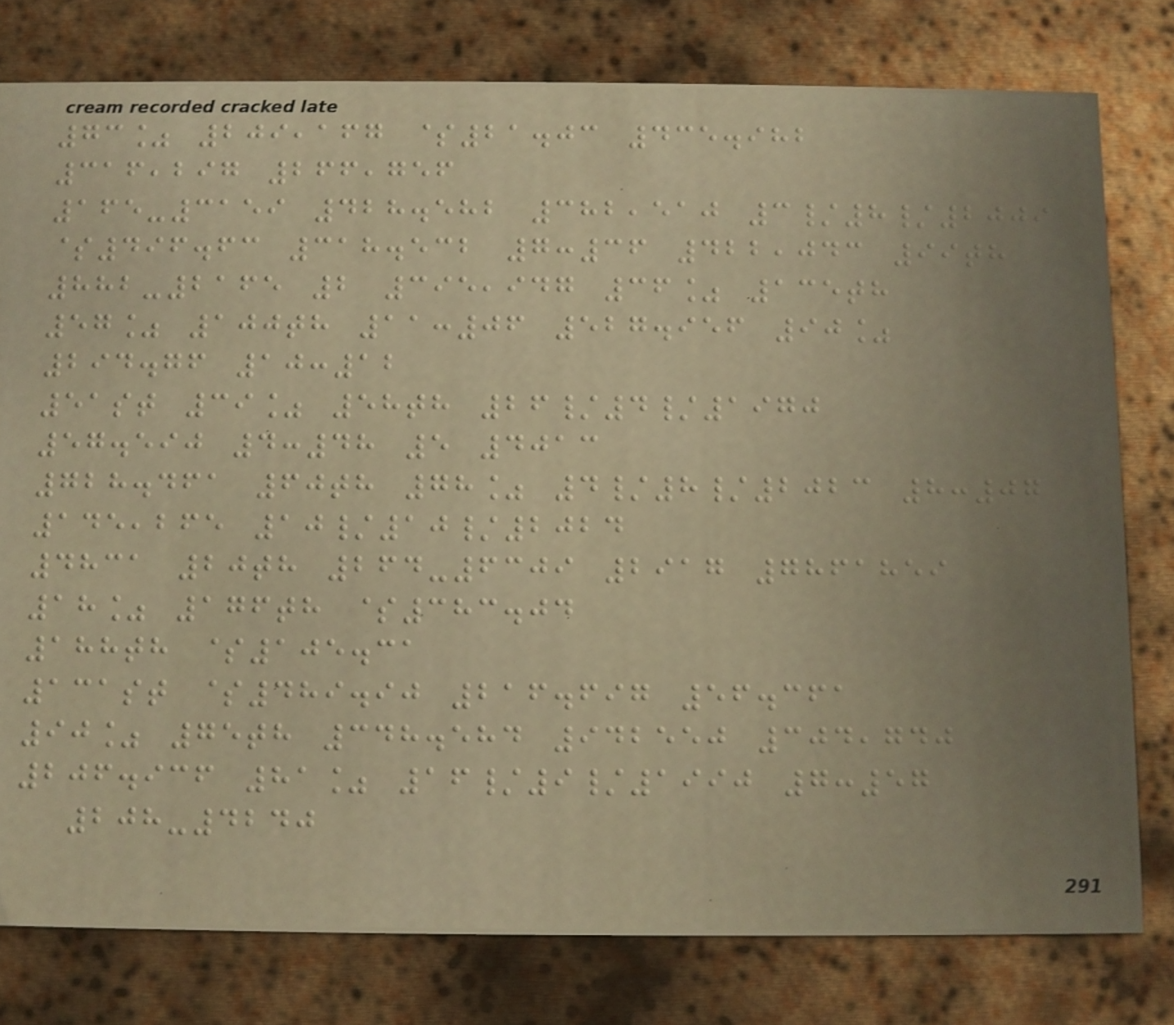73% 209,167 $21.03 435.982
316,297 266,756
165-3159 428.582 382,510 3/8/2009
$496.63 318.532 7:36 422,043 99th
882-2165 2 395,947 36% 135th
57% 100th 11:06 527.956 90%
294.76 10:12
51st 39% 58th 26/4/1970
57.590 4:48 5 4013
728.461 60th 78% 4/8/2023 8:07
145,265 10/10/2024
4831 20th 264-6309 2917 7861859
18% 176th $383.04
188th $105.31
131st $489.90 216.697 56.361
90% 75th 348.584 942550 304,740
206.936 81% 16/9/1990 7:57
208-4240
